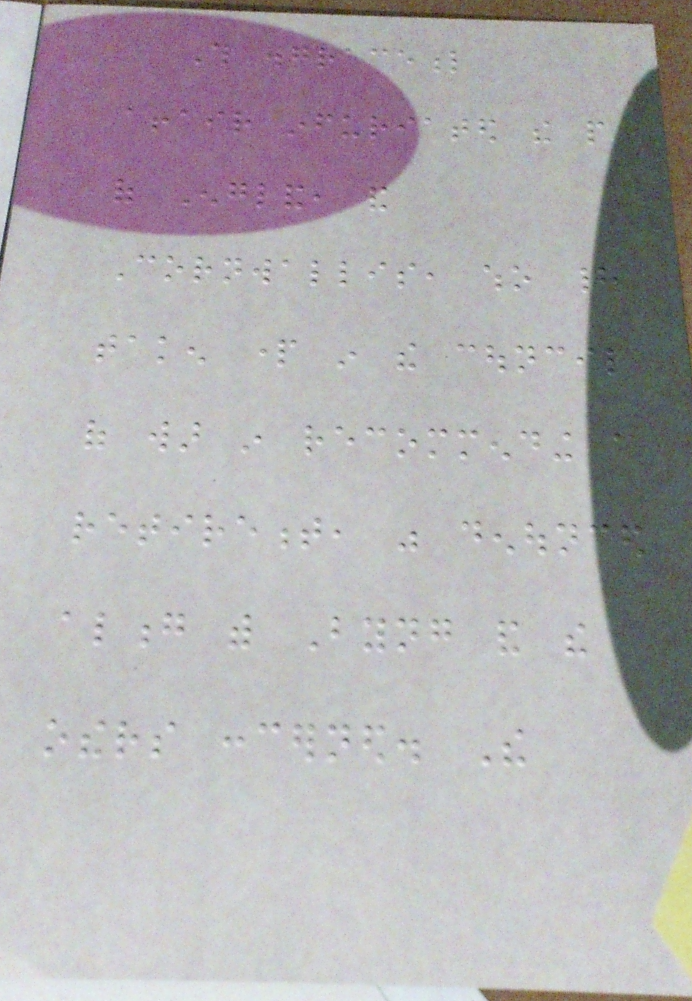This disgraceful
affair infuriated the people
of England, and
Cornwallis, who had
taken part in the council
of war in recommending a
retirement, was denounced
along with Byng and the
others concerned. The
